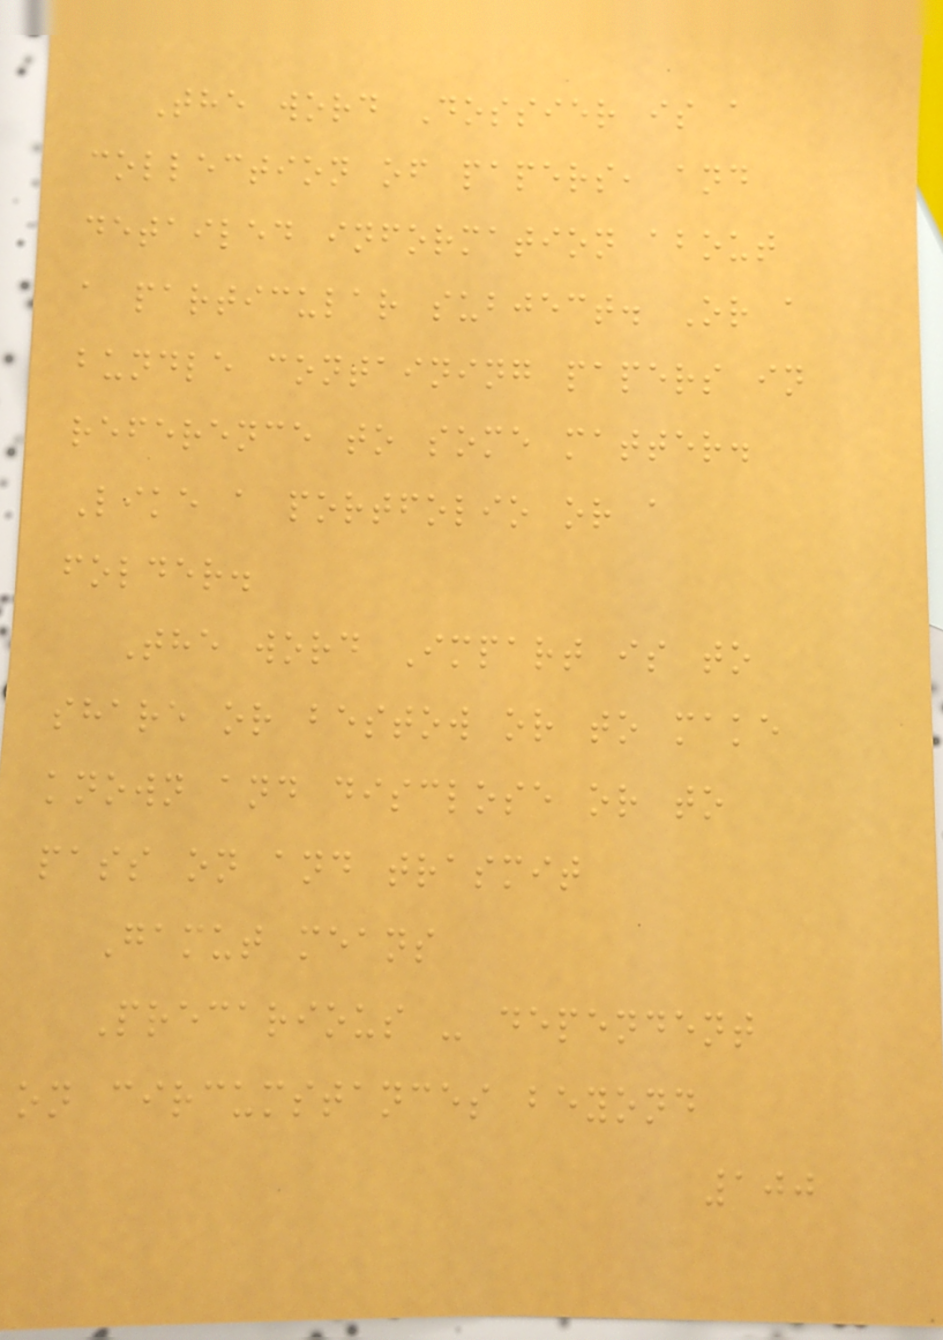The word Dossier is a
collection of papers, and
detailed information about
a particular subject. Or a
bundle containing papers in
reference to some matter.
Like a portfolio or a
folder.
The word Impart is to
share or bestow or to make
known and disclose or to
pass on and trasmit
Gamut means
Precarious - dependent
on circumstances beyond
100
